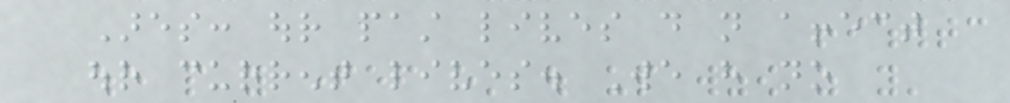Ares: our past lives do not affect
our current lives. We have no
